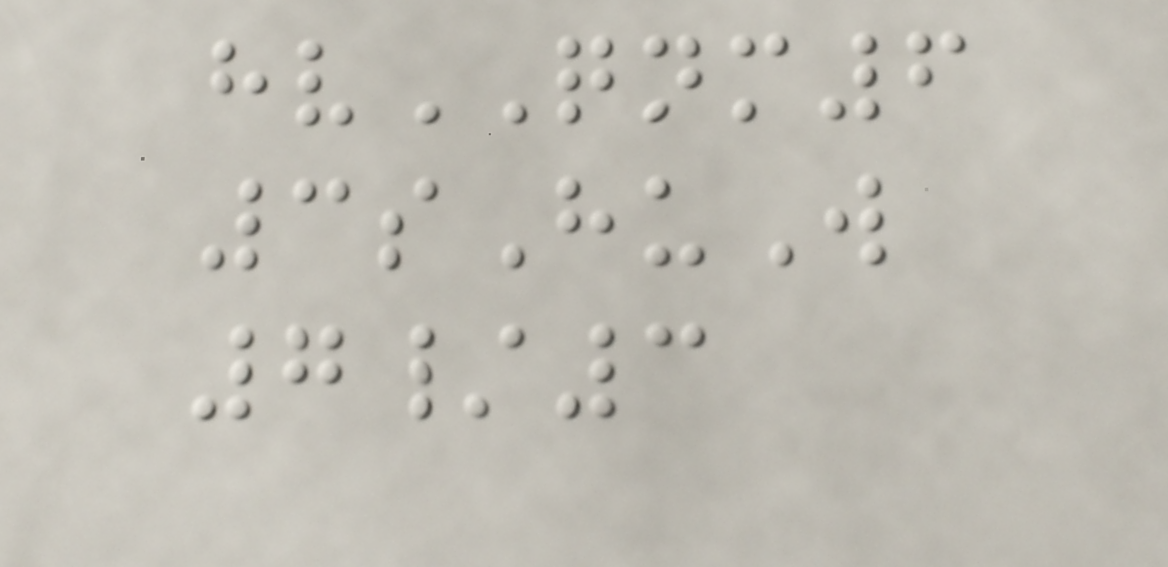hvQNM6
3sHuW
7/3
